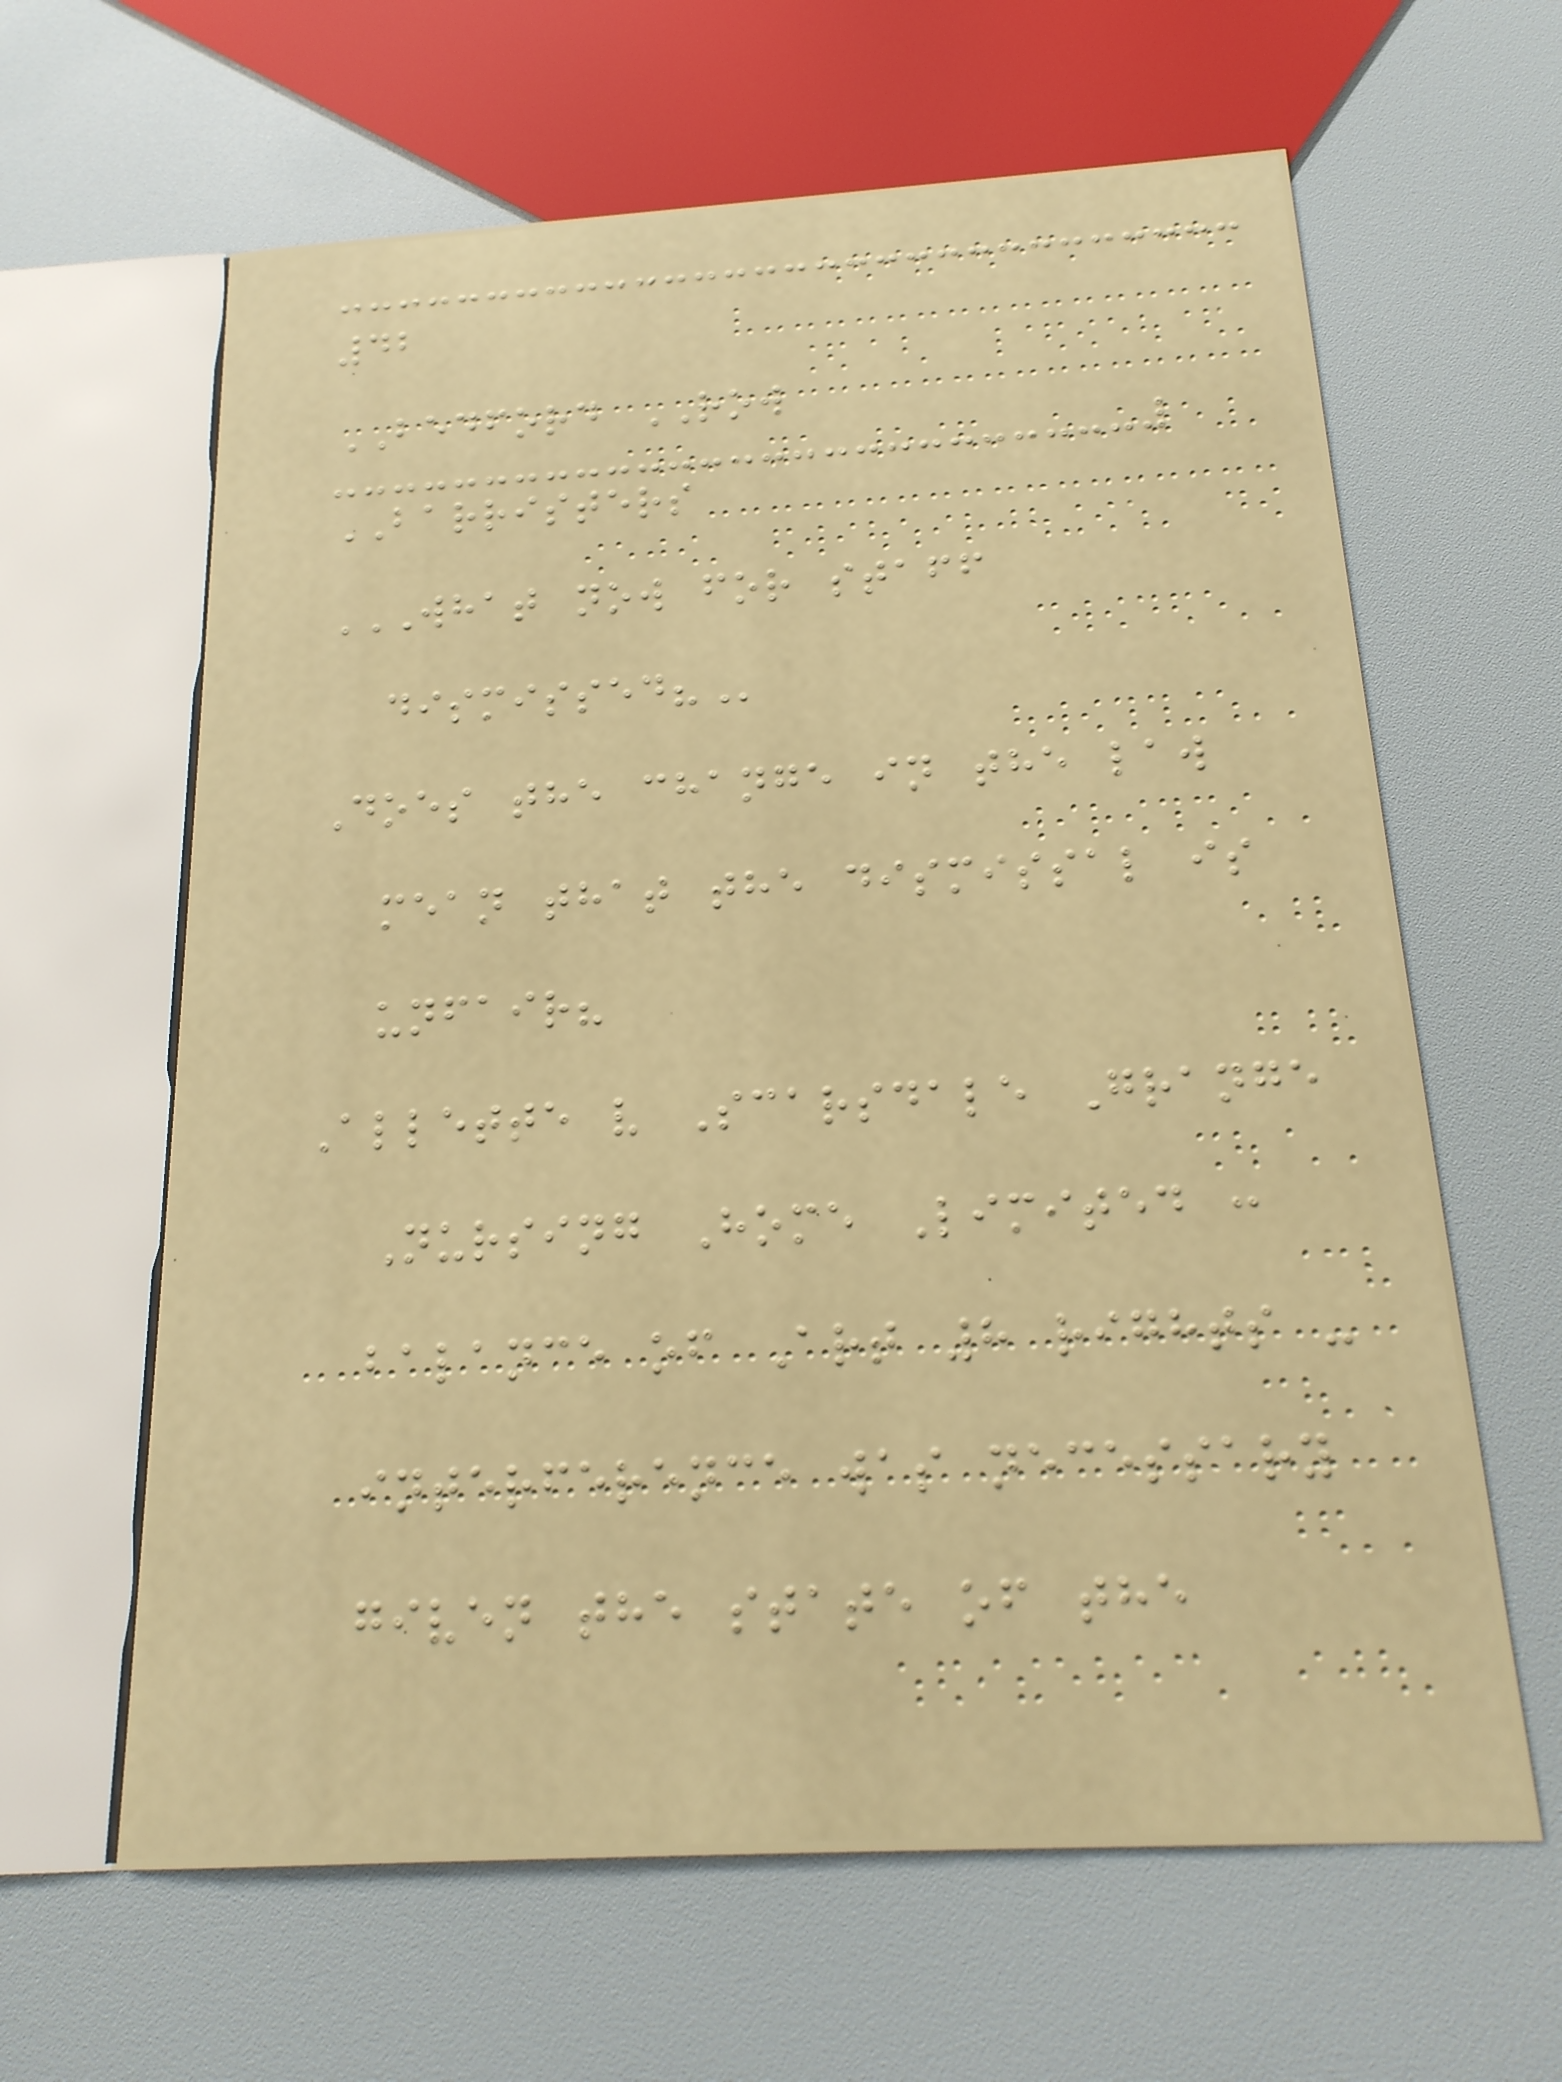42
BEDFORD ROW
BARRISTERS
WHAT NOW FOR STAFF
DISMISSED?
Does the change in the law
mean that the dismissal is
unfair?
Allette v Scarsdale Grange
Nursing Home Limited :
balance of Art 8 rights -
interference was necessary
given the state of the
